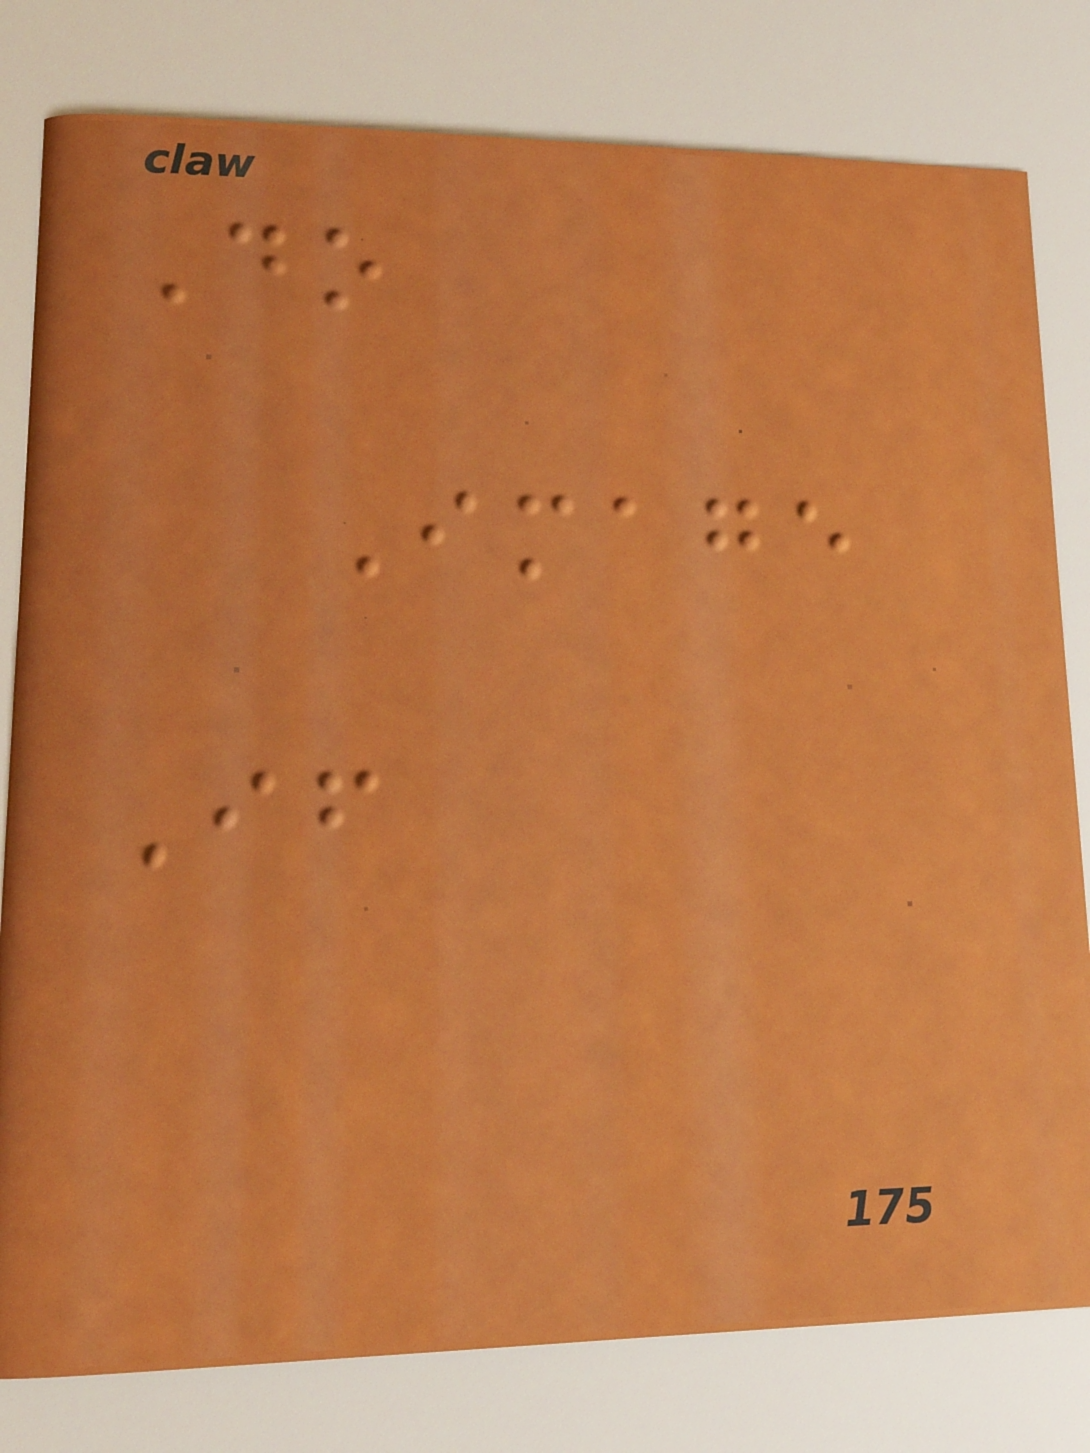Do
Image
If
